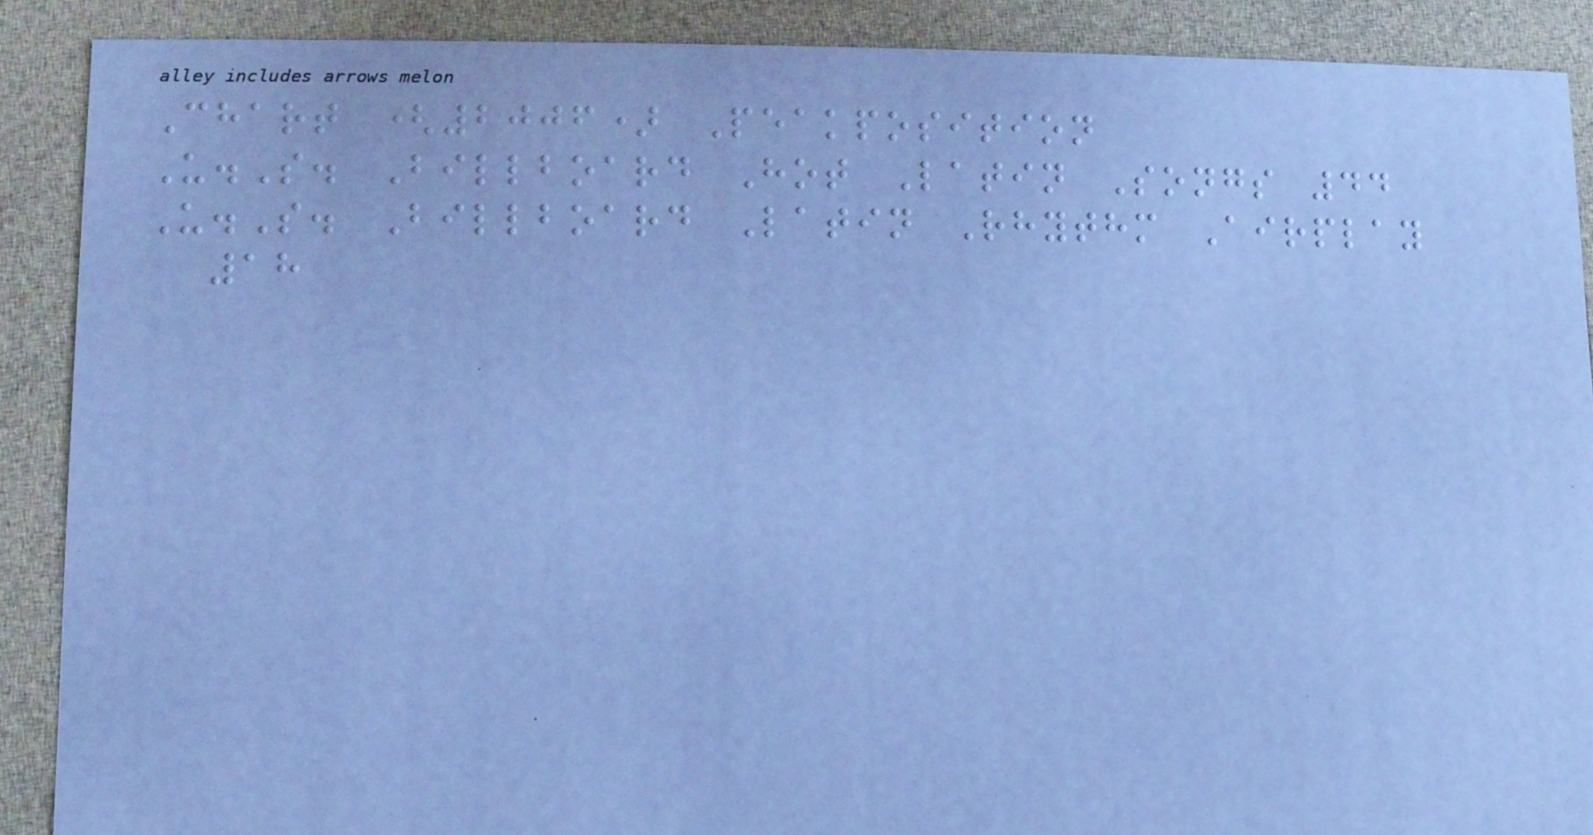Chart (2006) Peakposition
U.S. Billboard Hot Latin Songs 44
U.S. Billboard Latin Rhythm Airplay
18
